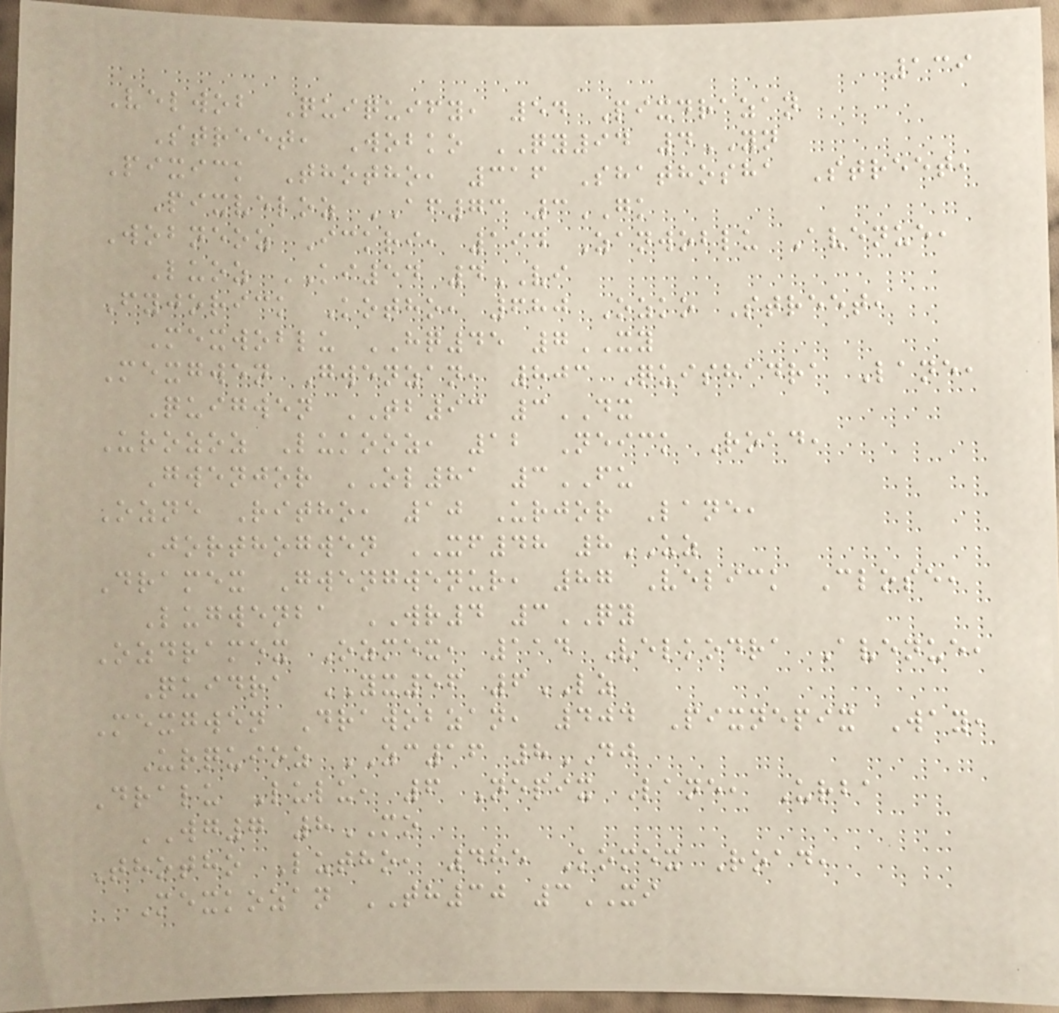139
Velwob Quiquify, 54 Pixdrazan
Street, Wobko QY94 4YN
Pixick Thotho, 316 Shathosha Street,
Pixveloz AF73 3GK
Wobneoz Ickri, 194 Zanwoblu Avenue,
Luoz KI54 4VI
Fyjorick Kotho, 680 Ozko Street,
Mexwoblu HQ45 7XY
Mexgwen Gwenzan, 803 Quishadra Lane,
Quigwen TB93 3DX
Urozoz Lukooz, 12 Neick Road,
Gwenjor OL81 3FU
Ozne Ritho, 10 Urjor Lane,
Jorthogwen XF48 8UZ
Dramex Gwengwenur, 87 Velick Close,
Lugwenba WR4 3QY
Ozdramex Ozmex, 114 Velkodra Avenue,
Quidra YX56 6LZ
Mexgwen Drawobzan, 404 Pixnepix Way,
Urquioz ZC16 8DJ
Dralu Lulu, 6 Nepix Lane, Urba
WG7 8MO
Thotho Lutho, 485 Komex Road,
Mexkozan TH30 3XI
